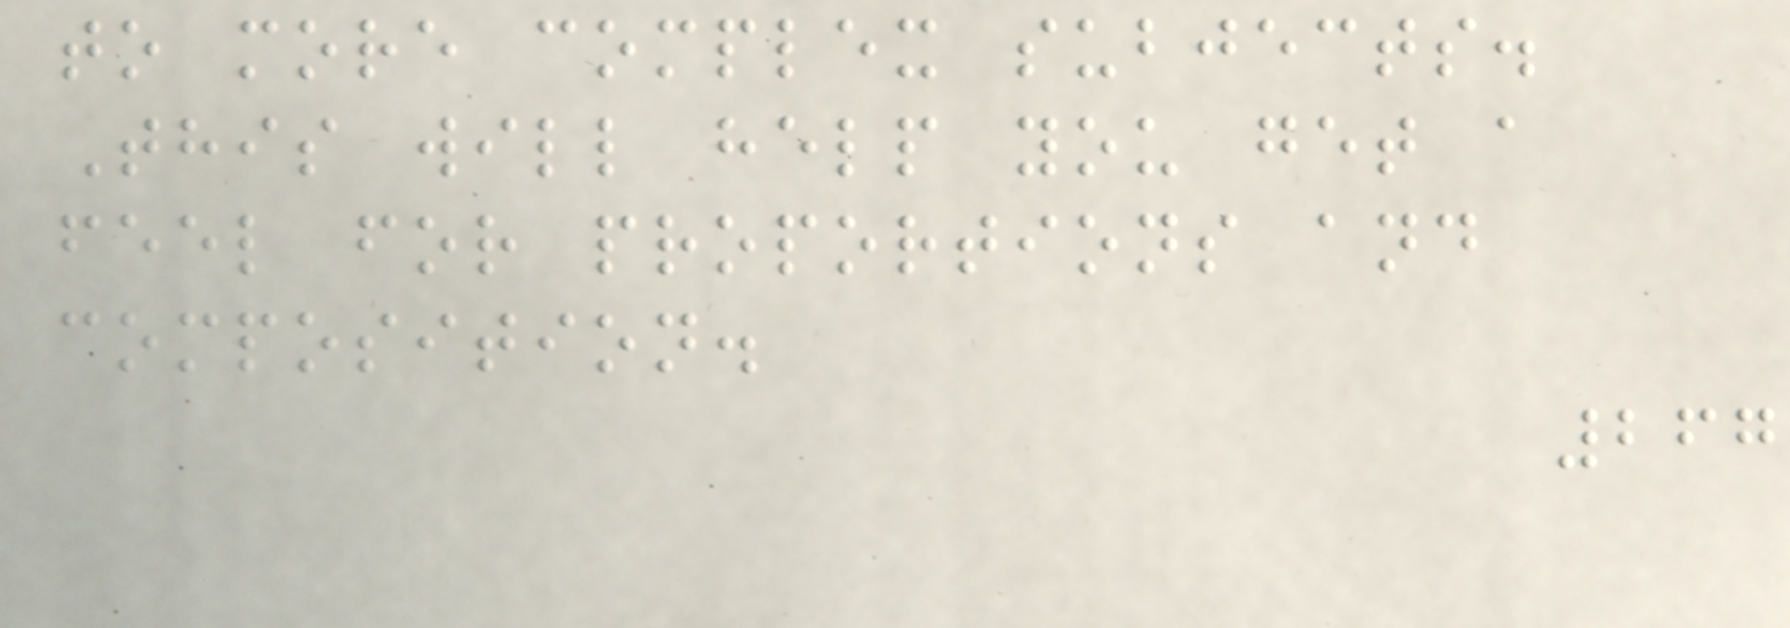to more complex subjects.
This will help you get a
feel for proportions and
composition.
267
